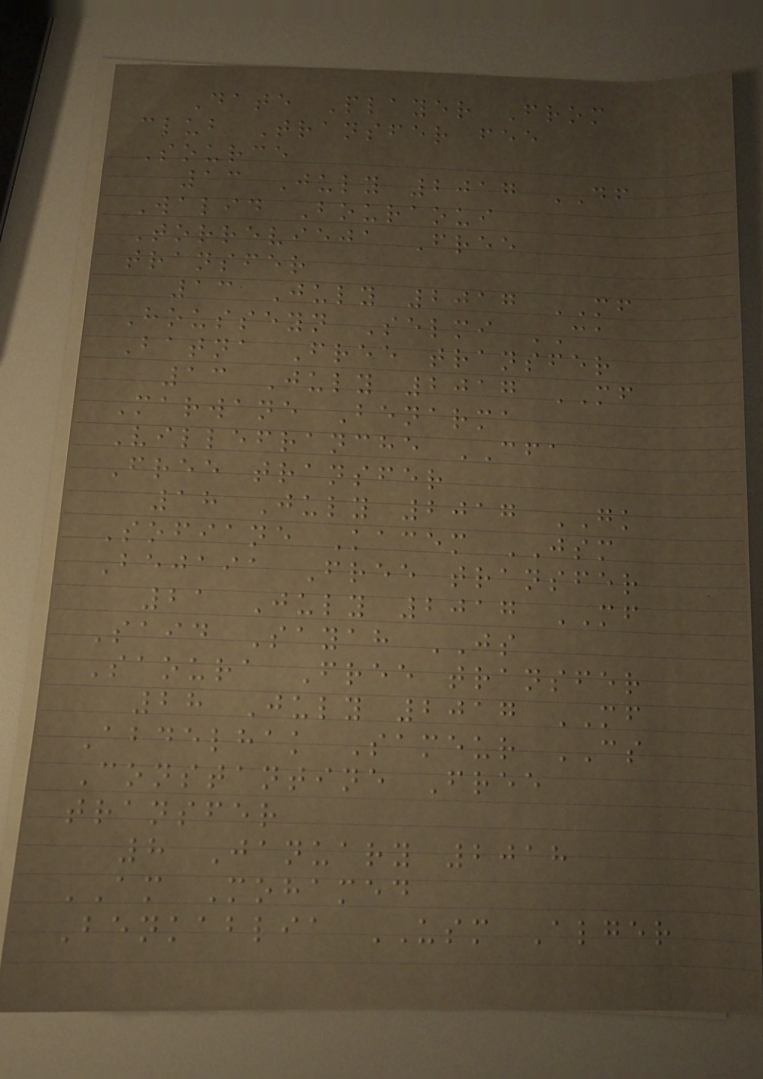Date Player From
club Transfer fee
Source
13 July 2017 DF
Walid Bouraoui
Torrevieja Free
transfer
13 July 2017 MF
Housseyn Selmi CA
Batna Free transfer
13 July 2017 MF
Marwane Benarma
Villefranche CFA
Free transfer
18 July 2017 GK
Sofiane Kacem JSM
Bejaia Free transfer
21 July 2017 MF
Said Sayah JS
Saoura Free transfer
28 July 2017 MF
Abdelhak Sameur CS
Constantine Free
transfer
8 January 2018
AM Mohamed
Benkablia USM Alger
